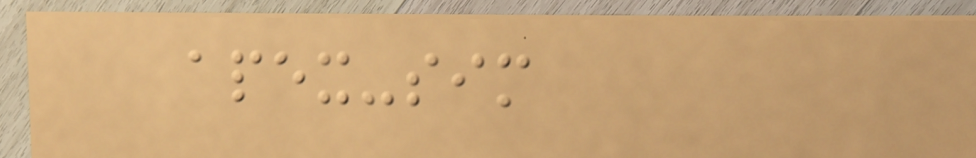apex-sim
